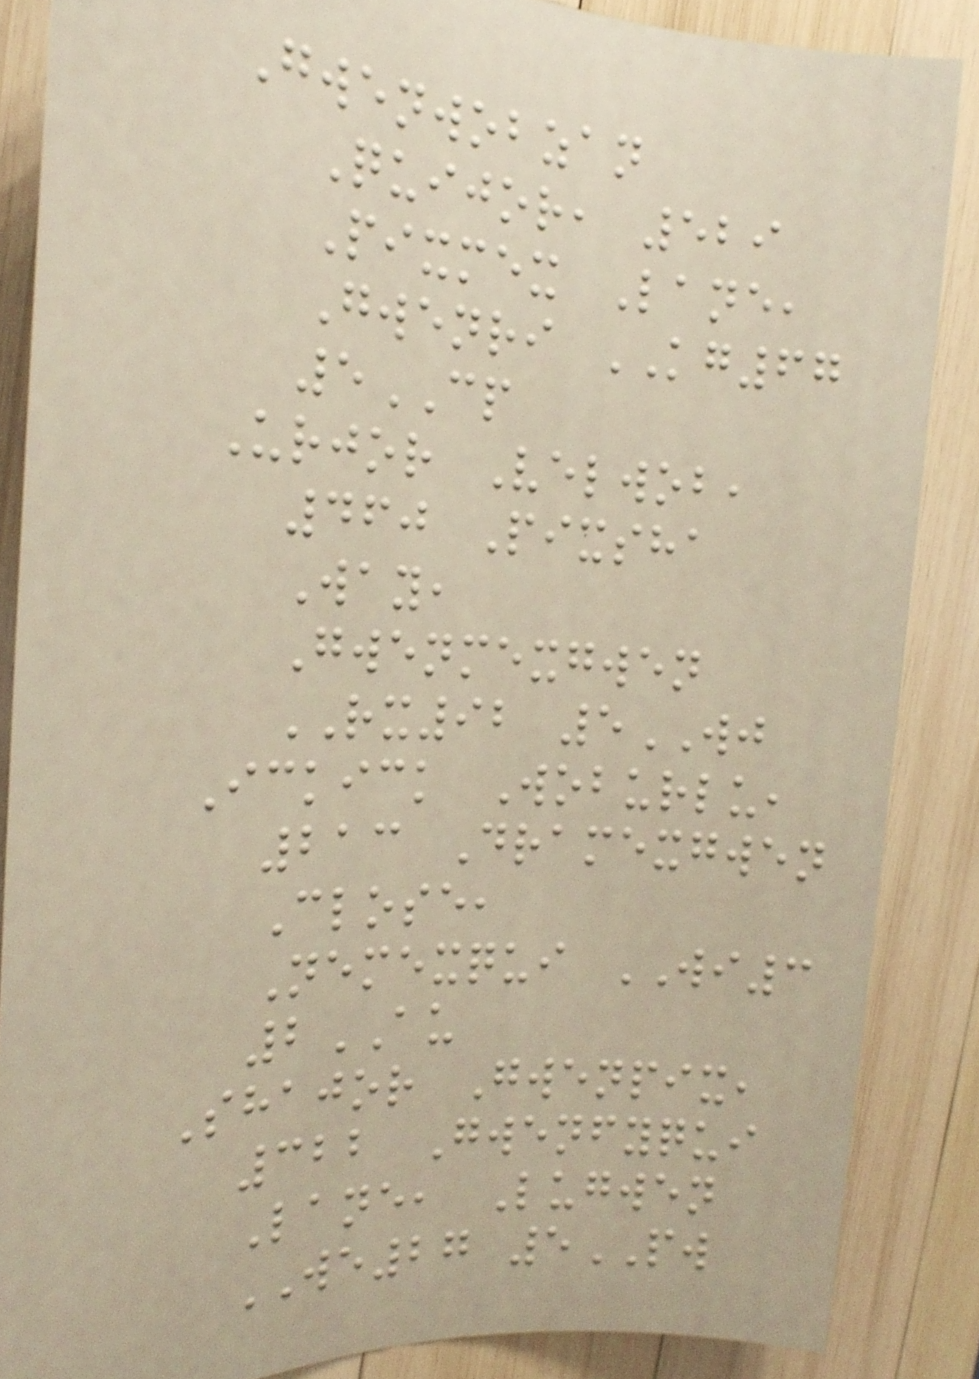Gwenwobzan
Quijor, 529
Pixmex Lane,
Gwenri KG67
5CP
Urjor Velwob,
460 Pixsha
Way,
Gwenmexgwen
RX92 5WJ
Ickick Woburlu,
213 Dramexgwen
Close,
Nemexqui WI3
2AU
Shajor Gwenpix,
322 Gwenfyqui
Lane, Lugwen
WE27 5PW
